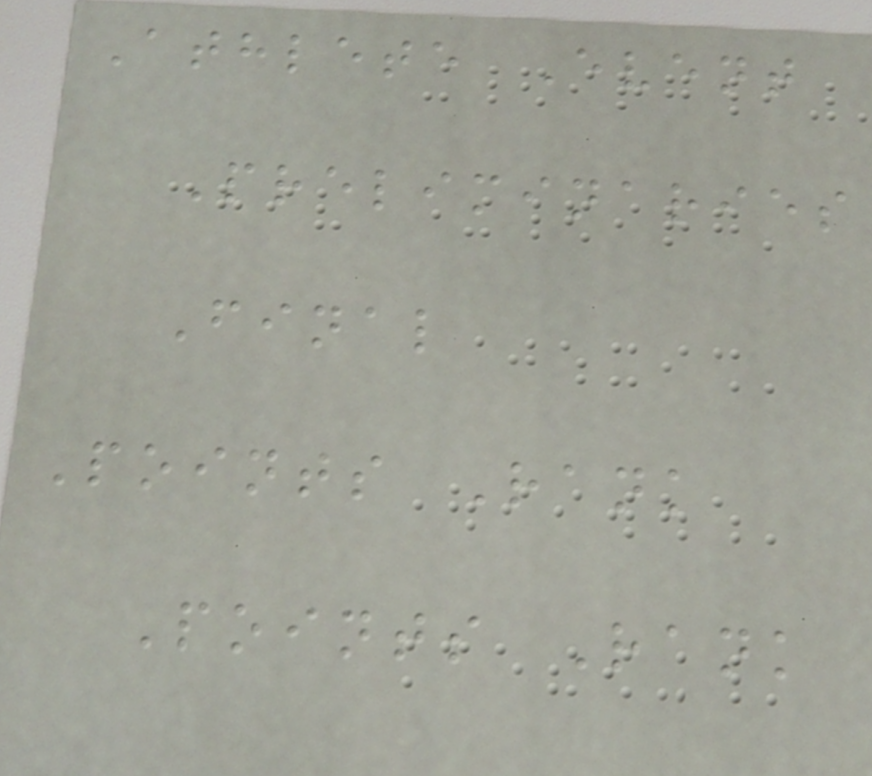Athlete Event
Preliminaries
Final
Points Rank
Points Rank
